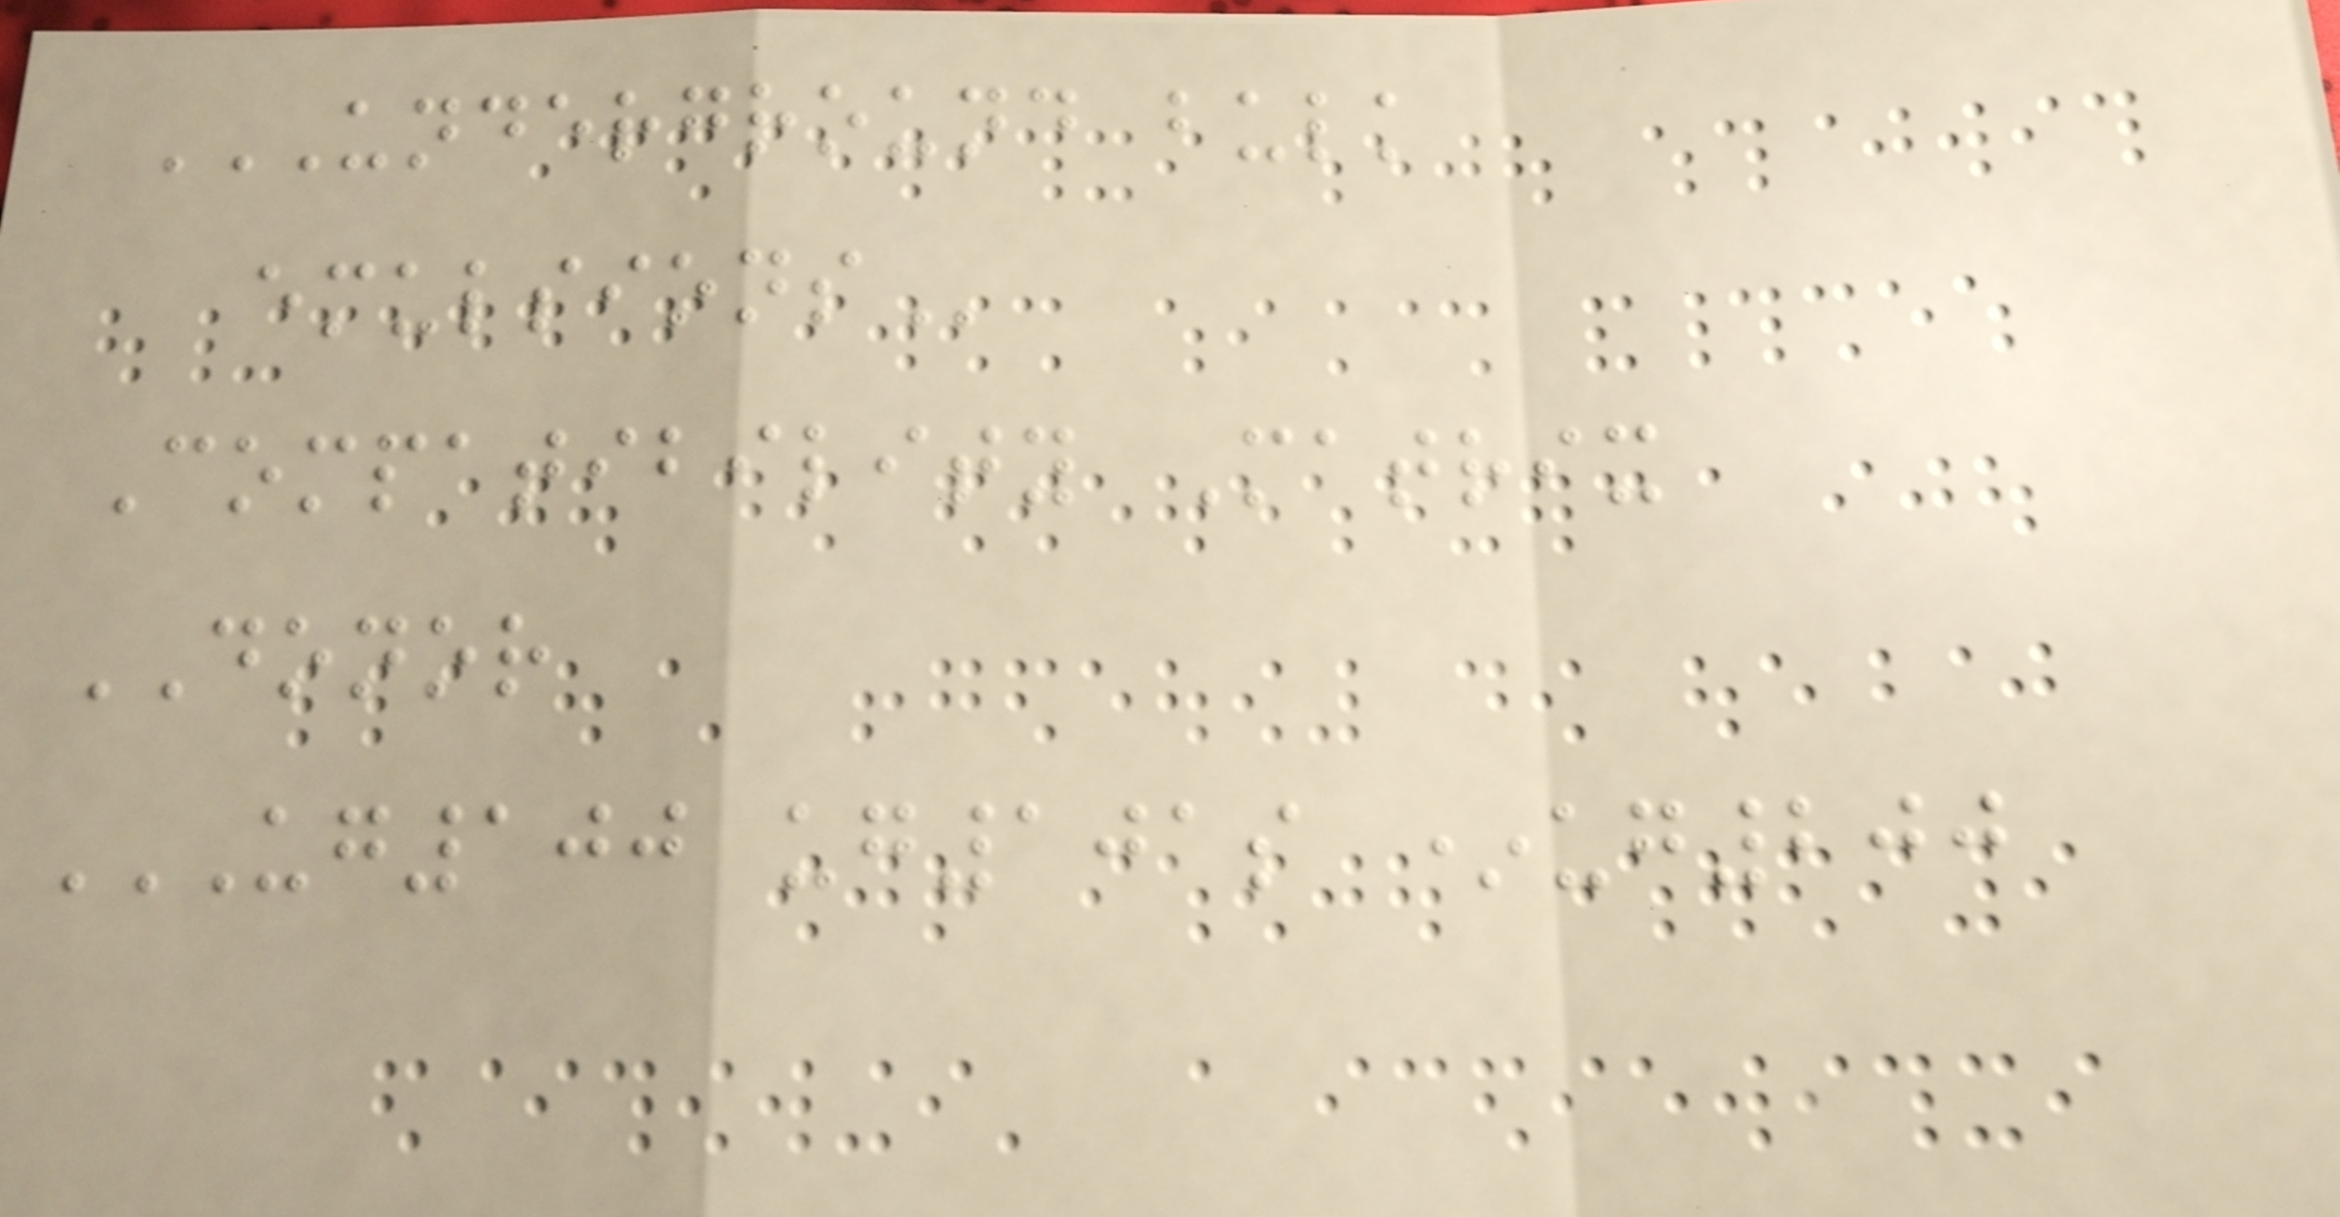UNDERGROUND BULK
EMULSIONS
Compatibility Matrix
DONOR
UG100 UG101S *UG200
